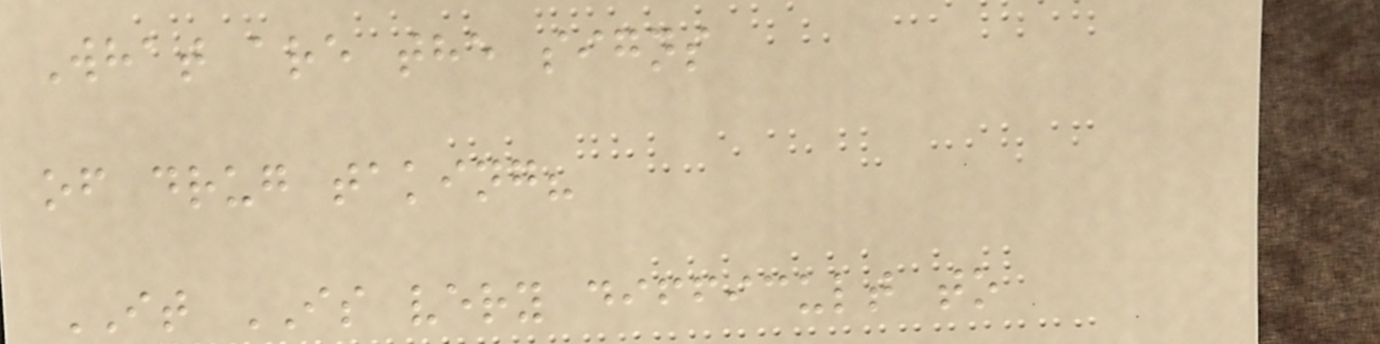What are the signs
of drug taking?
IT IS very difficult to
